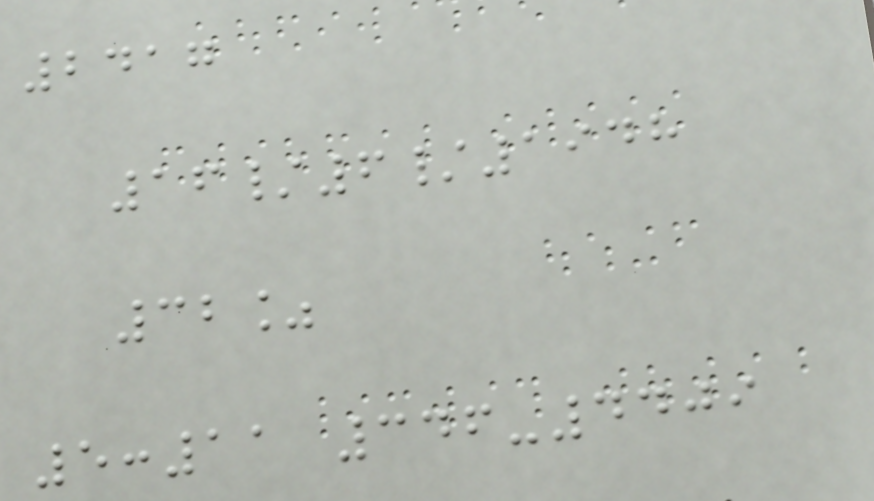2417
16/6/1948
32%
5:11 346-4409
